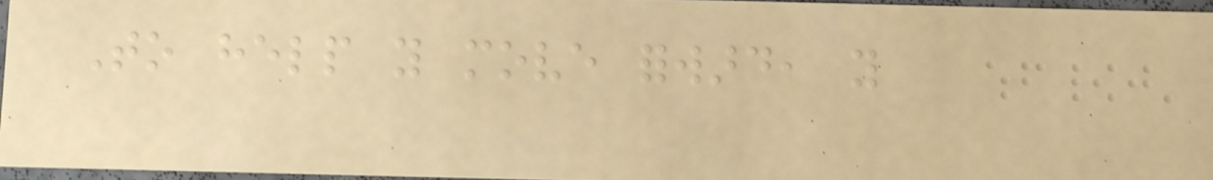To help you move forward, you
